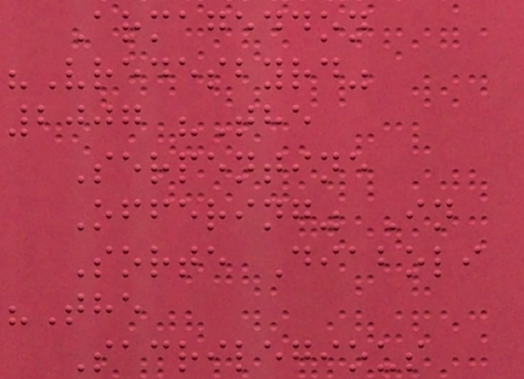Armageddon
"Vredesbyrd"
2007 "The
Serpentine
Offering" In
Sorte Diaboli
"The
Sacrilegious
